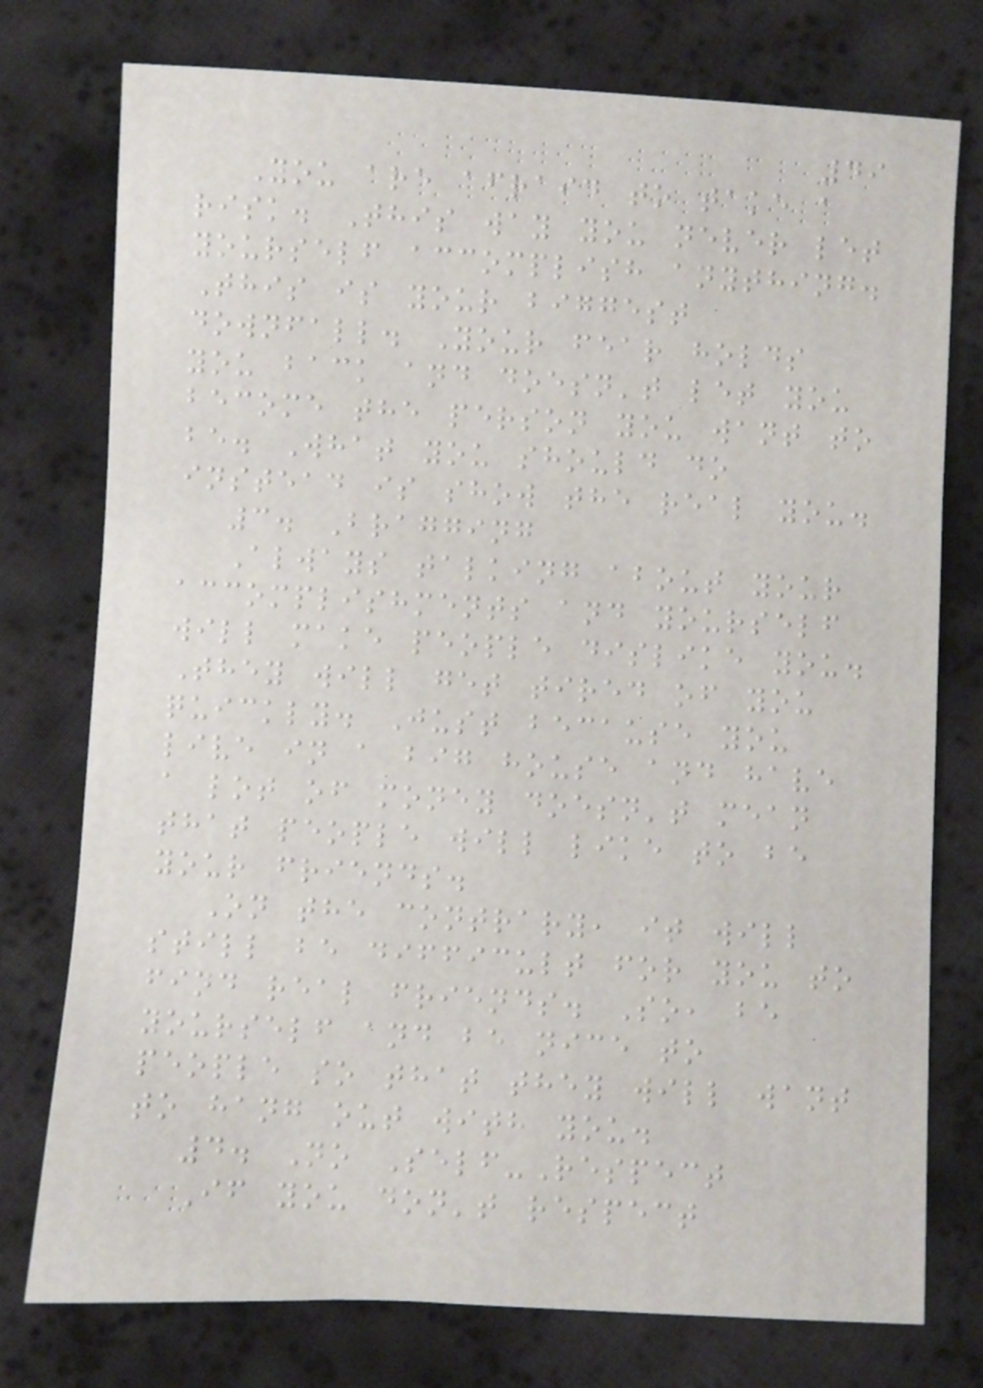49
You are afraid to take a
risk. This way you never let
yourself accomplish anything.
This is your biggest
downfall. Your fear holds
you back and doesn't let you
become the person you want to
be. What you should do
instead is show the real you.
3. Bragging
Always talking about your
accomplishments and yourself
will make people dislike you.
They will get tired of you
quickly. Just because you
live in a big house and have
a lot of money doesn't mean
that people will like to be
your friends.
On the contrary, it will
still be difficult for you to
find real friends. So, be
yourself and be nice to
people so that they will want
to hang out with you.
4. No Self-Respect
If you don't respect
